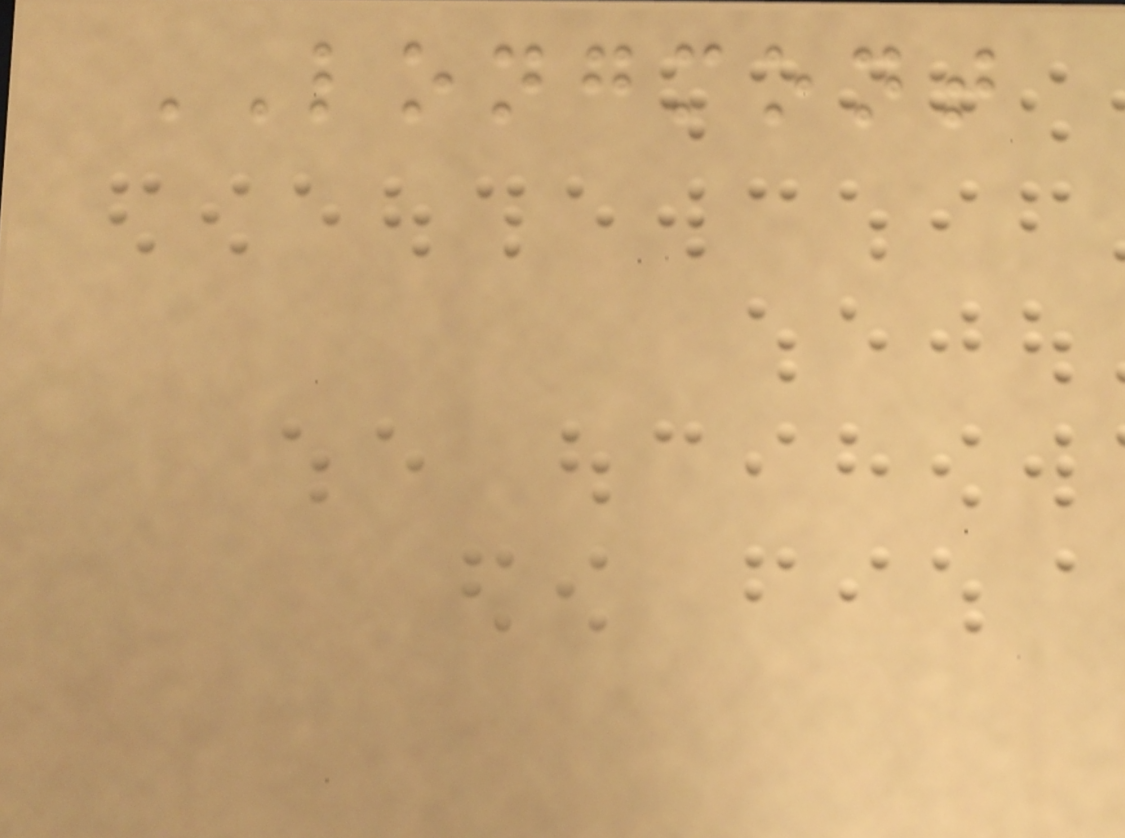LONGMONT
